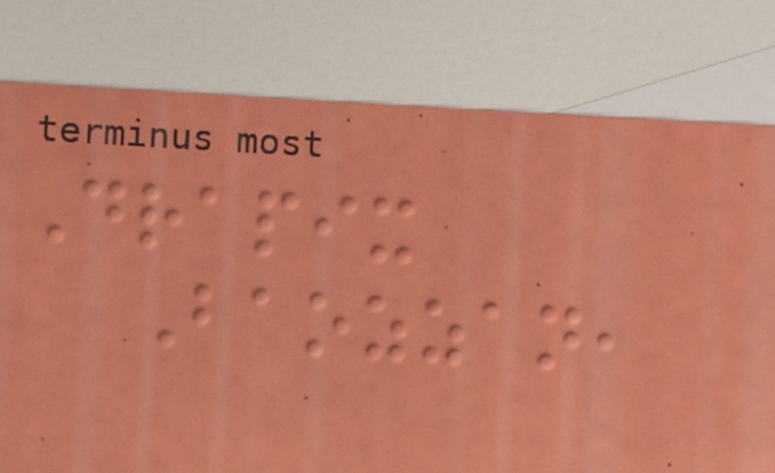Drapix
Baozzan,
